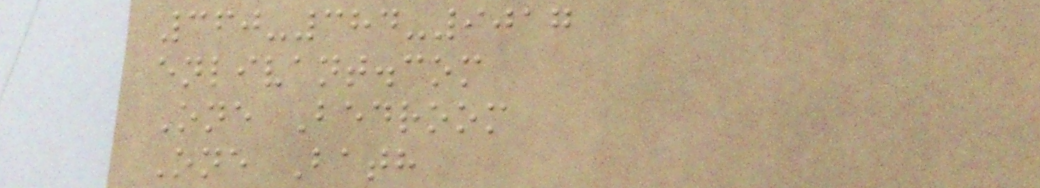360-384-9017
enlivant.com
One Bedroom
One Bath
